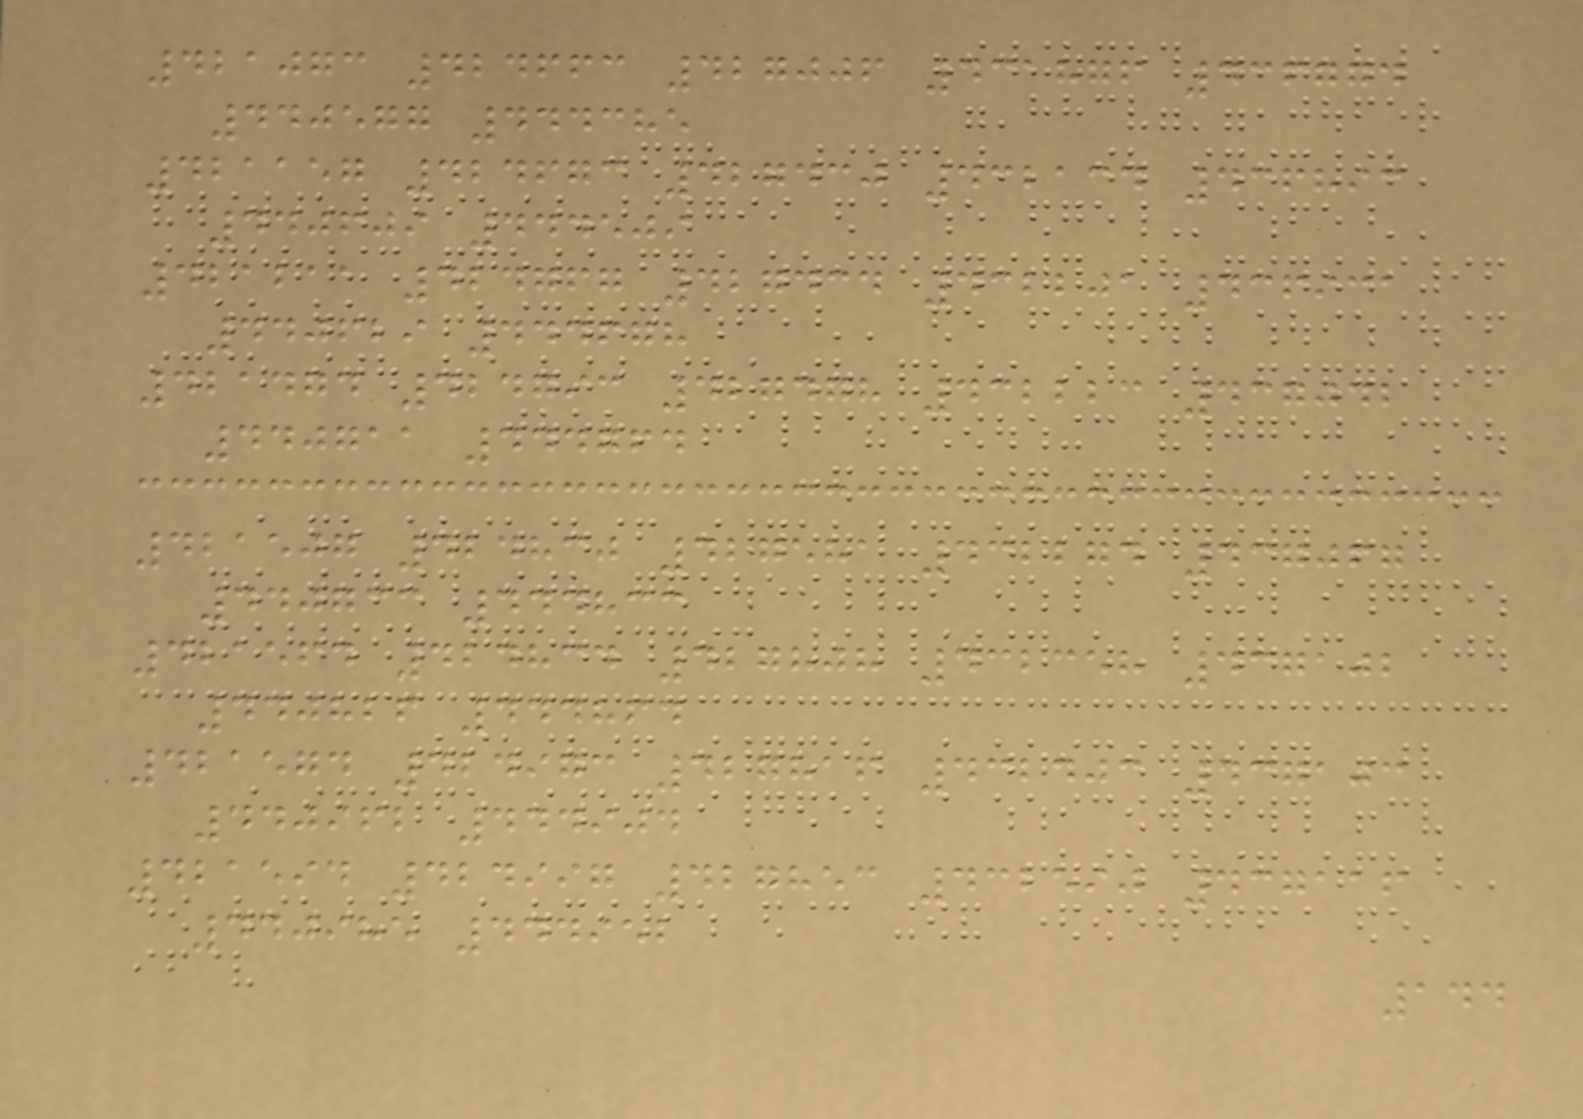421073 424663 427006 431876 436774
440577 444385
421157 424673 427430 432134 436893
440609 444509
421211 424767 427434 432201 436931
440629 444678
421474 424793 427478 432223 437042
440711 444764
421507 424830 427581 432274 437067
440733 444833
421564 424834 427808 432358 437102
440826 444864
421574 424973 427816 432403 437103
440962 444904
421594 424997 427853 432590 437116
440985 444952
144
